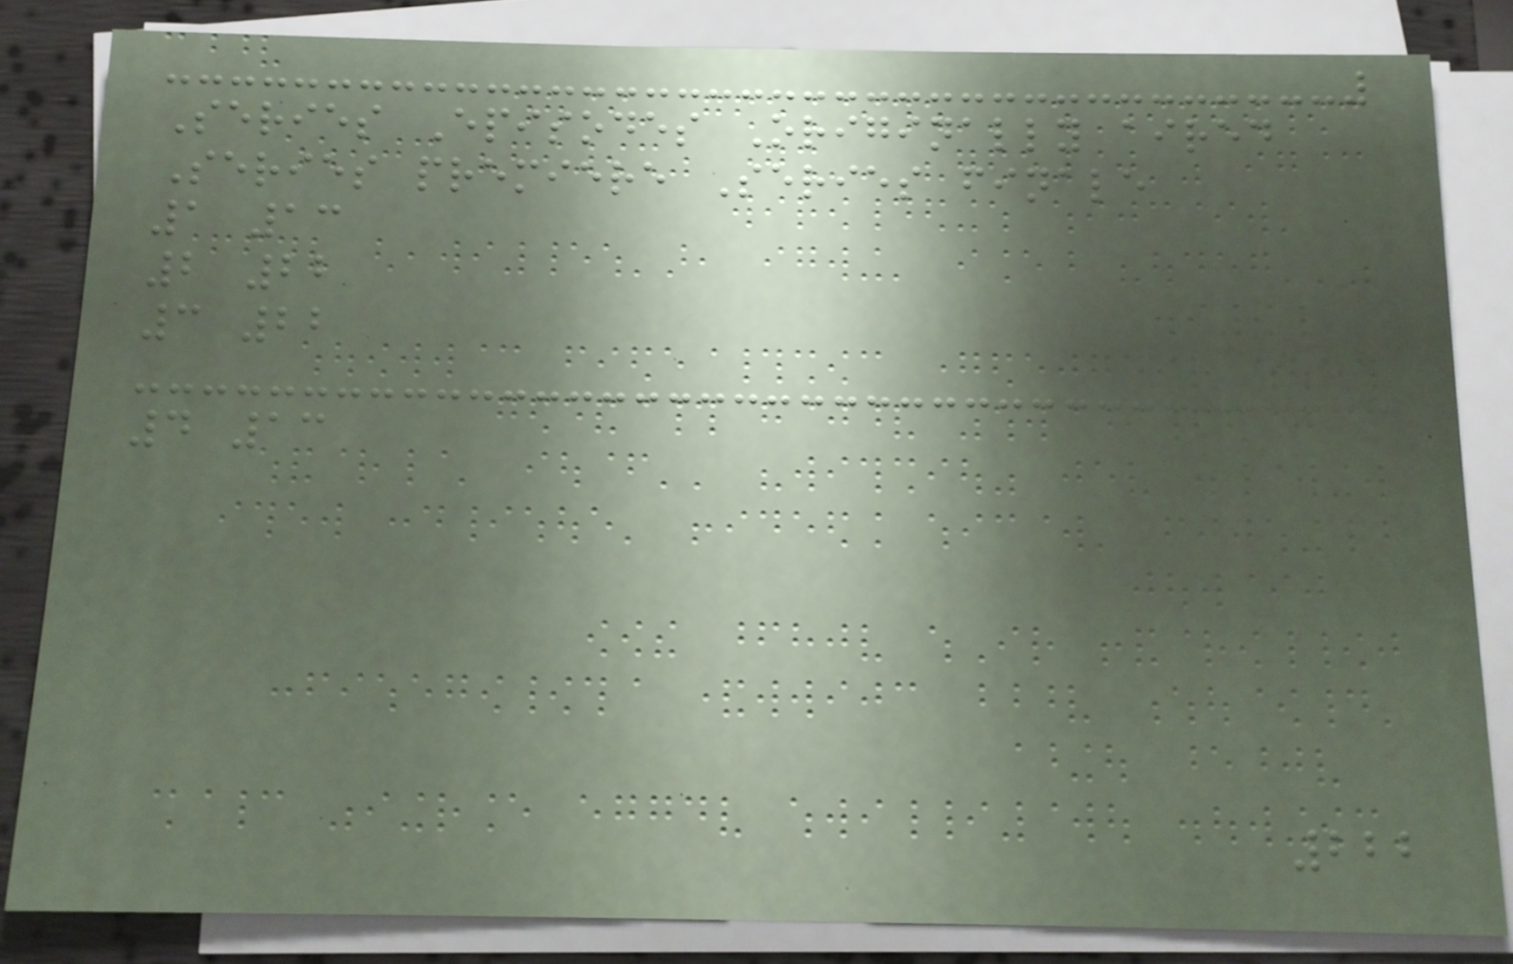Series Episodes Originally aired
Series premiere Series finale
1 13
2 22
3 22
4 13
222
